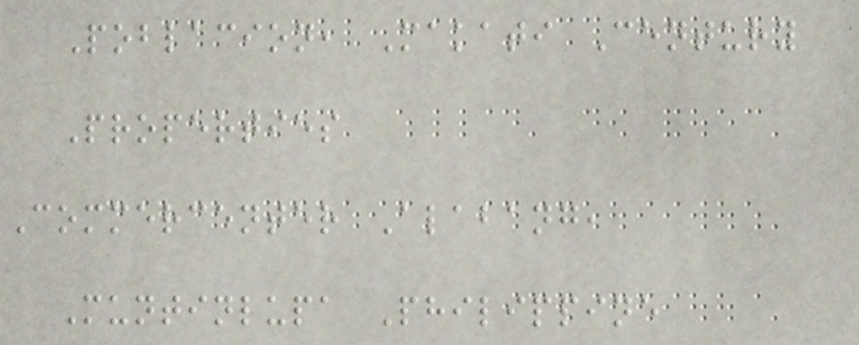Poblacion, Makati Century
Properties
Commercenter Alabang,
Muntinlupa Philippine
